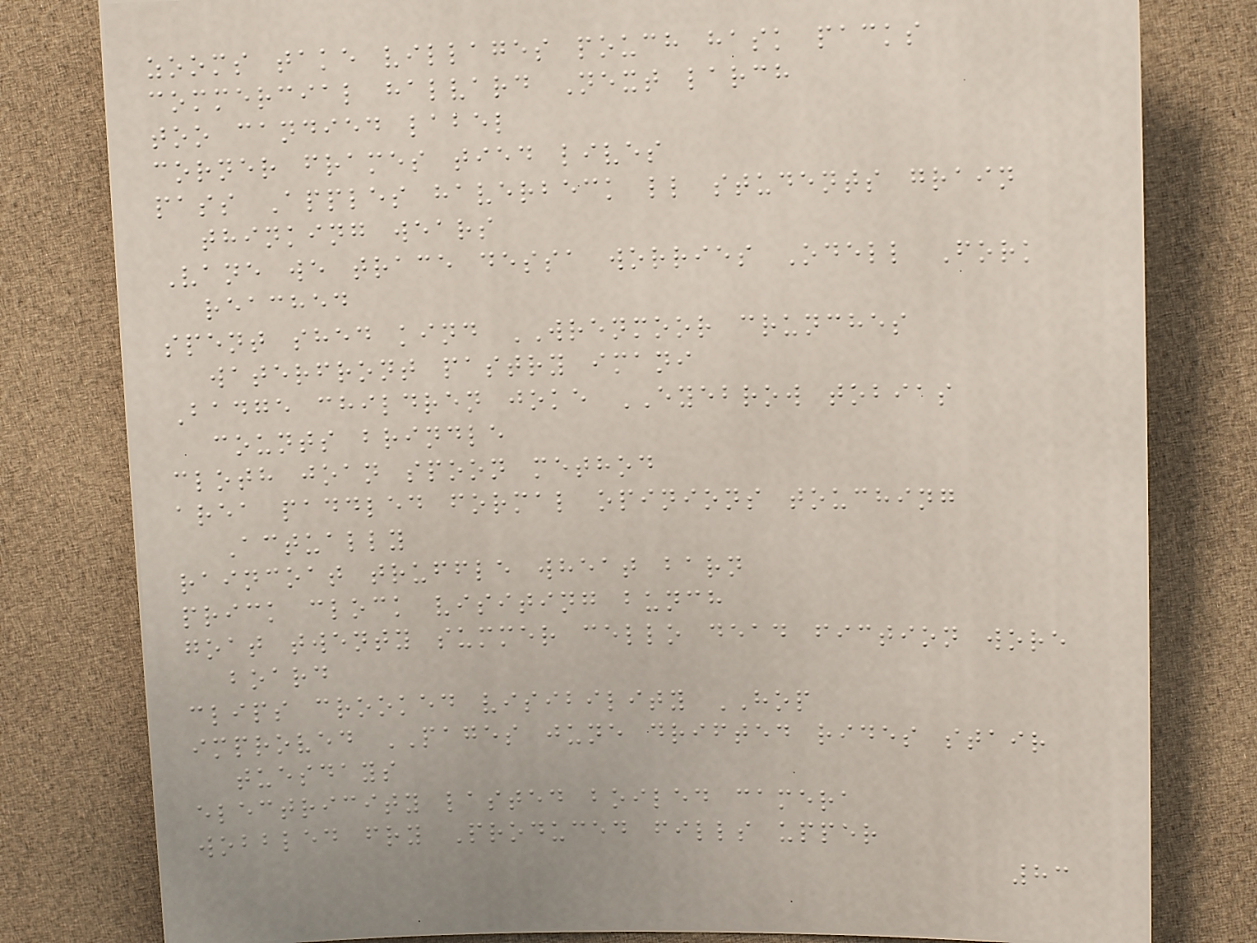zooms take villages pouch hask packs
commercial halvard Next larch
too candied label
corner frames tied lives
pass Apples haverbeck ll students grain
thinking wears
Vane we trace dessa worries Odell Fork
reached
spent shed kind WRENMOOR crunches
waterfront pastry imani
Badge children joke EYEBROW tobias
counts brindle
cloth joan spoon method
area paddled formal opinions touching
Actually
raincoat truffle wheat barn
prick clock visiting bunch
goat twenty summer cello dead fiction wore
board
clips crooked visibility HOP
improved PAGES june drifted rides stair
tuesdays
electricity lasted boiled camera
wobbled fry Produced fills upper
83
